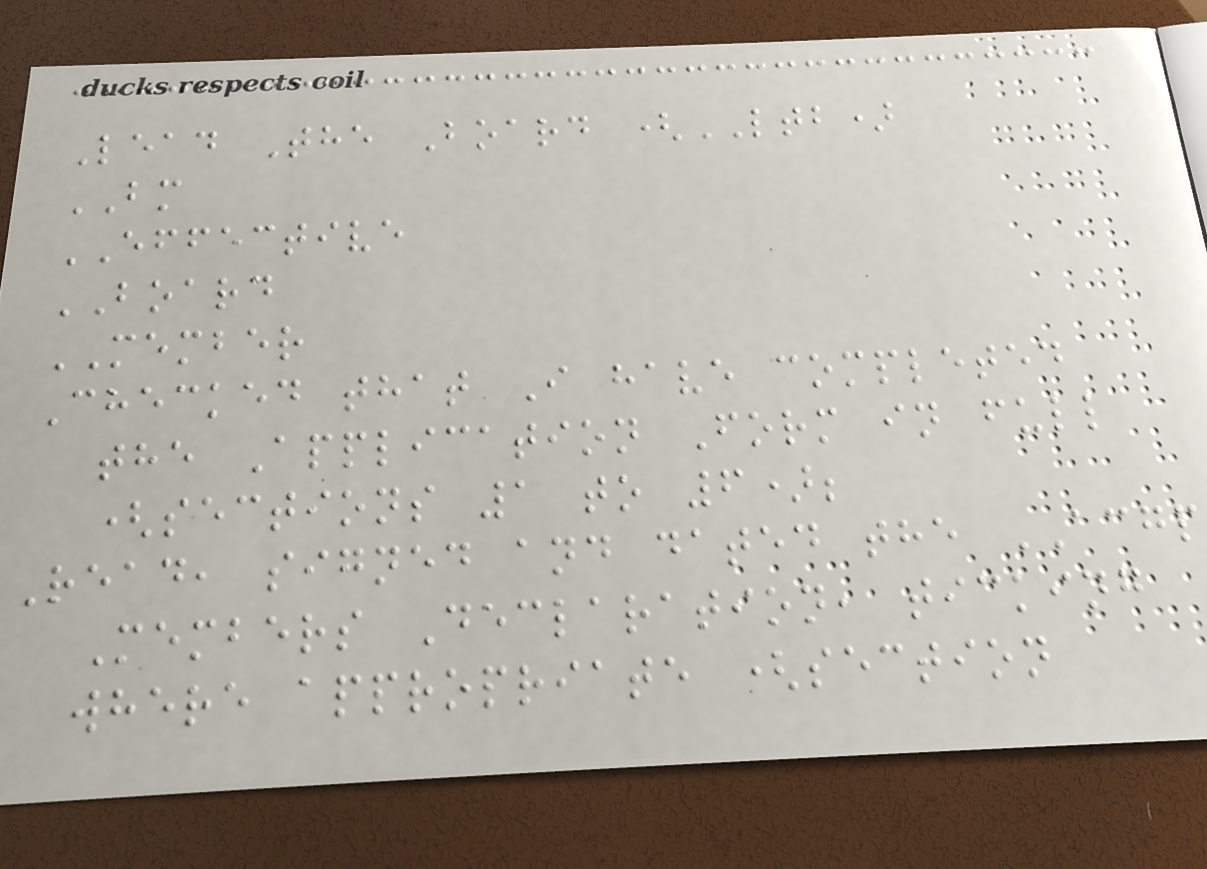Lead The Board (LTB)
BM
EFFECTIVE
BOARD
MEMBER
Checked that I have completed
the Application Form in full
(sections 1 to 6);
Read, signed and dated the ACGP
Members Declaration, ticking
where appropriate (section
